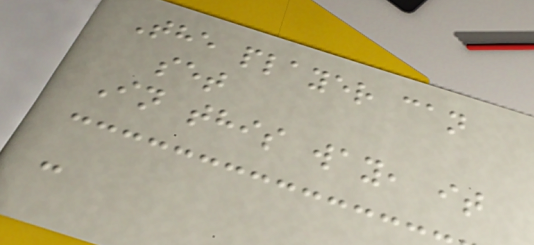The player can
set
In this way, it
-
